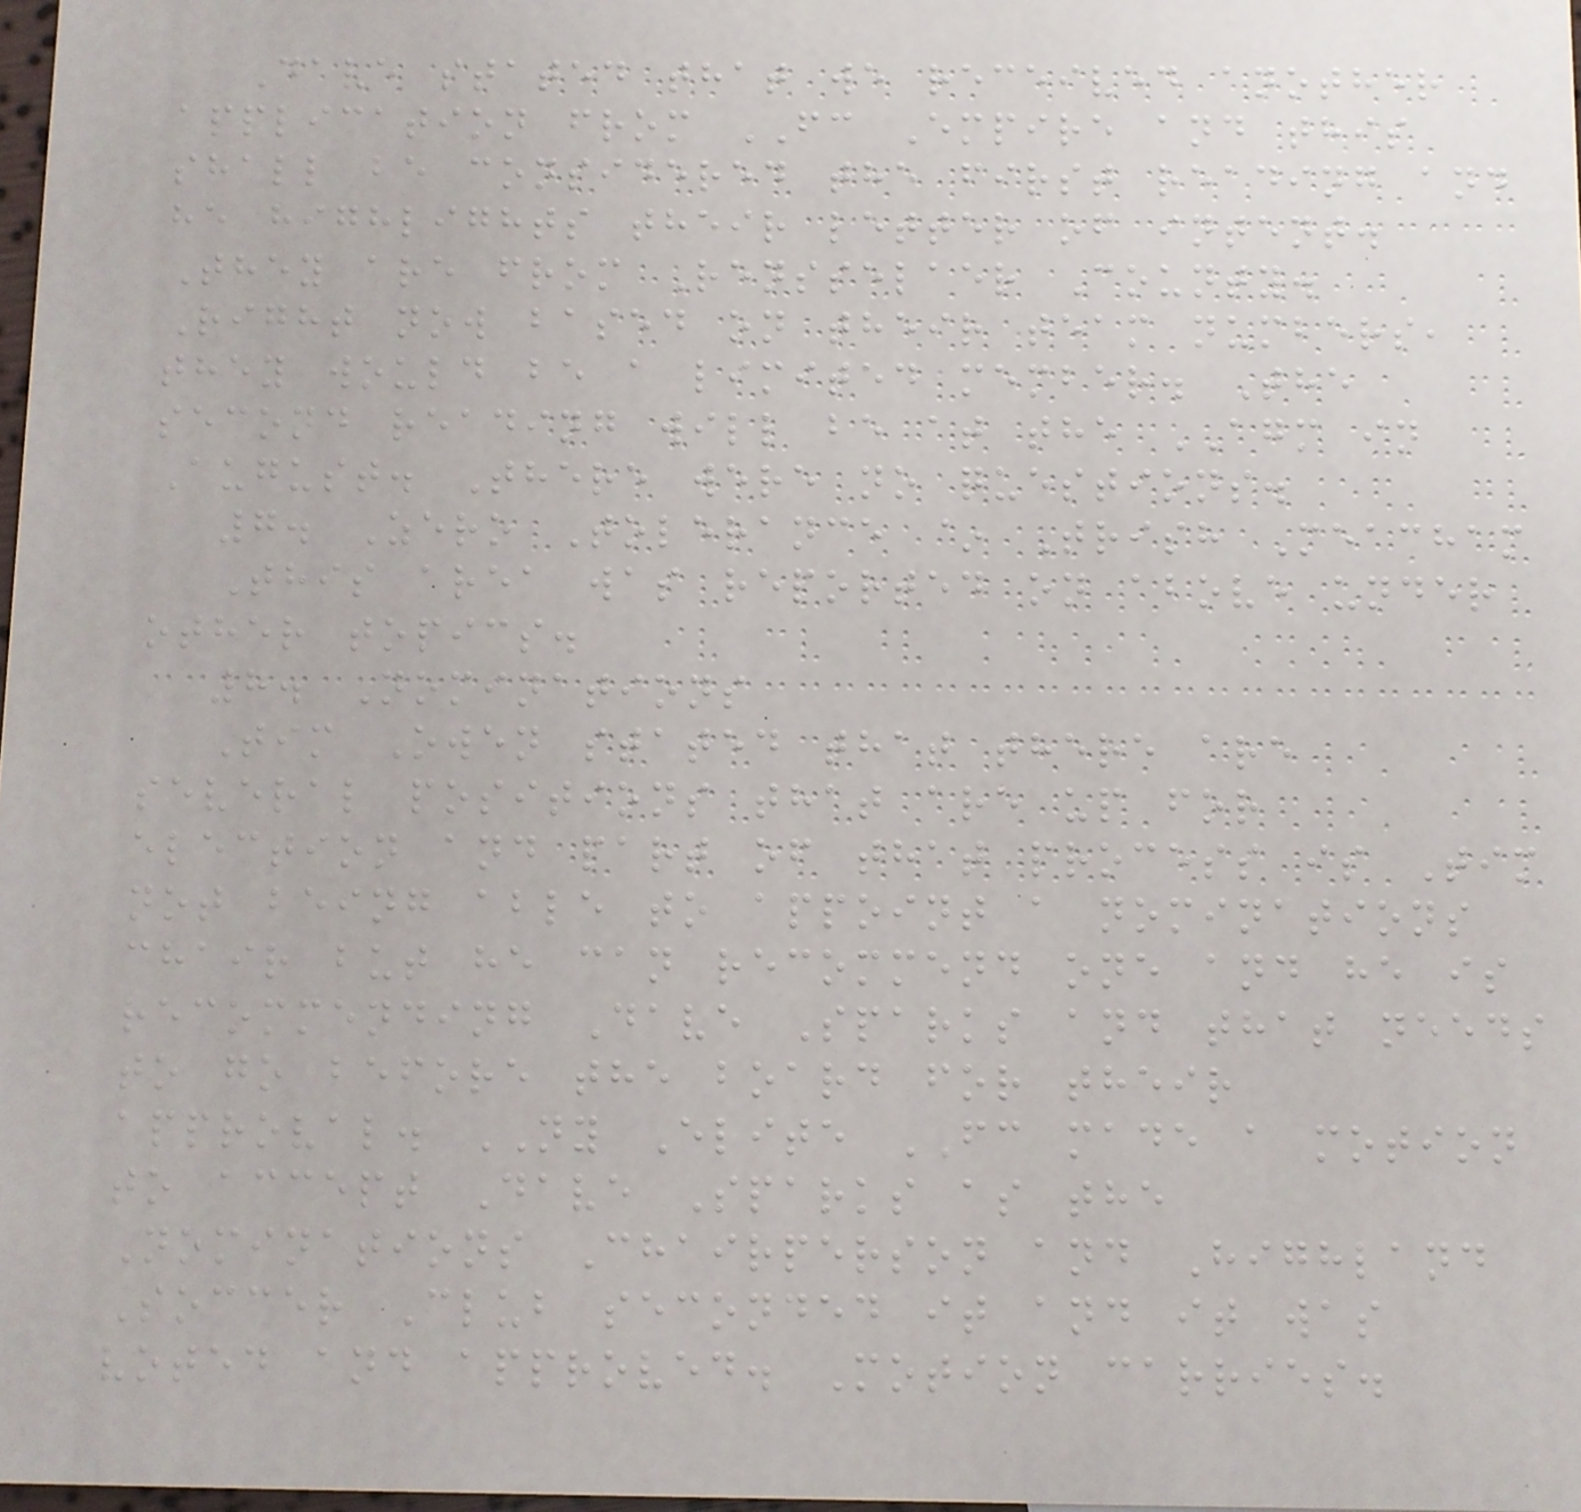Dave stated that we received another
application from FC Empire and this
shall be considered the first reading and
he highlights their letter of intent.
They are from Rensselaer County.
Right now based on their team numbers,
they would be a limited member. The
second reading will be at the AGM in
August. There were no questions.
7. Zero Tolerance ~ Trish Meacham
This area was reported on above under
other topics.
8. Nominations
Tim Owen stated that there are
several positions that are up for
election and part of that process is Tim
not being able to appoint a nominations
chair but he can recommend one and he is
recommending Dave Sparks and that needs
to go before the board for their
approval. NY Elite FC made a motion
to accept Dave Sparks as the
Nominations Chairperson and Highland
Soccer Club seconded it and it was
voted and approved. Motion carries.
